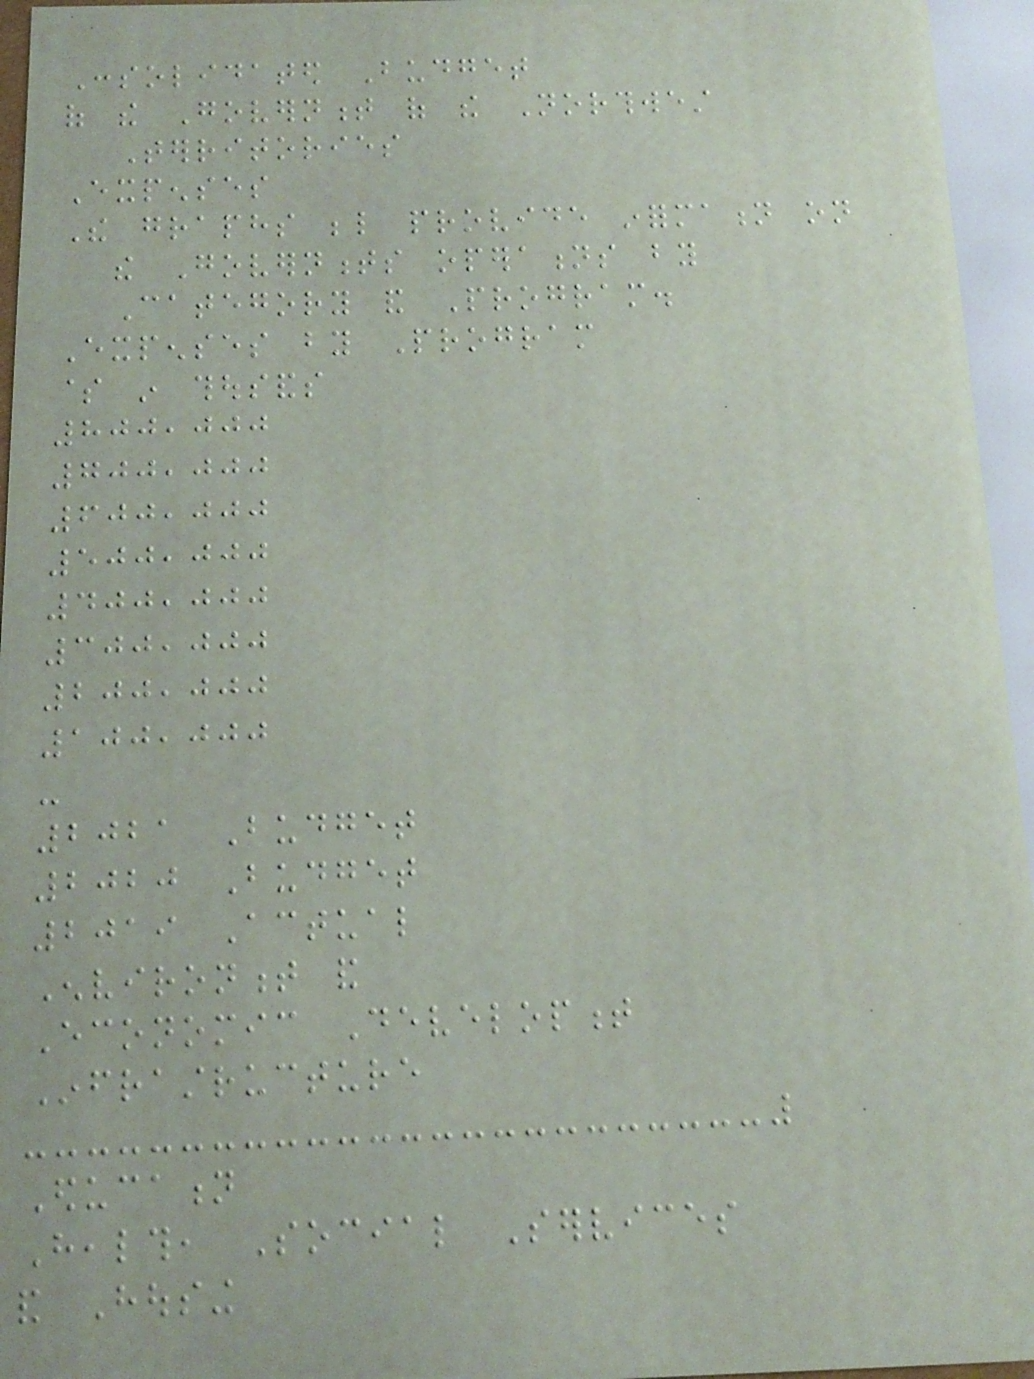Consolidated Budget
of the Government of the Northwest
Territories
Expenses
The graphs below provide information on
the Governments operations by
Category and Program.
Expenses by Program
$ in thousands
800,000
700,000
600,000
500,000
400,000
300,000
200,000
100,000
-
2021 Budget
2020 Budget
2019 Actual
Environment and
Economic Development
Infrastructure
Education
Health, Social Services
and Housing
